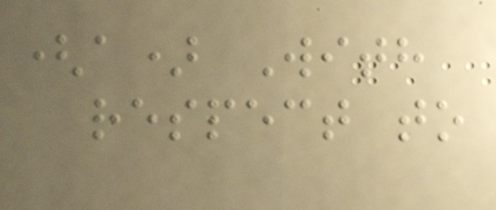(a) With
respect to
